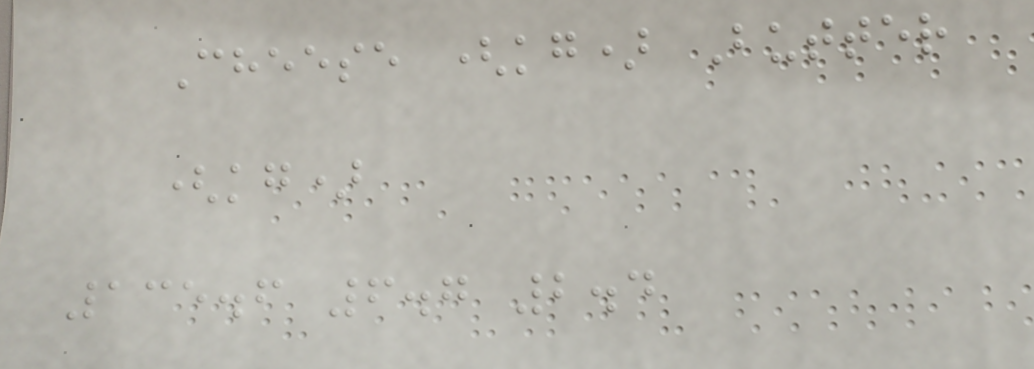Cheese (kg) Butter
(kg)
135.6 6.7 2.4
